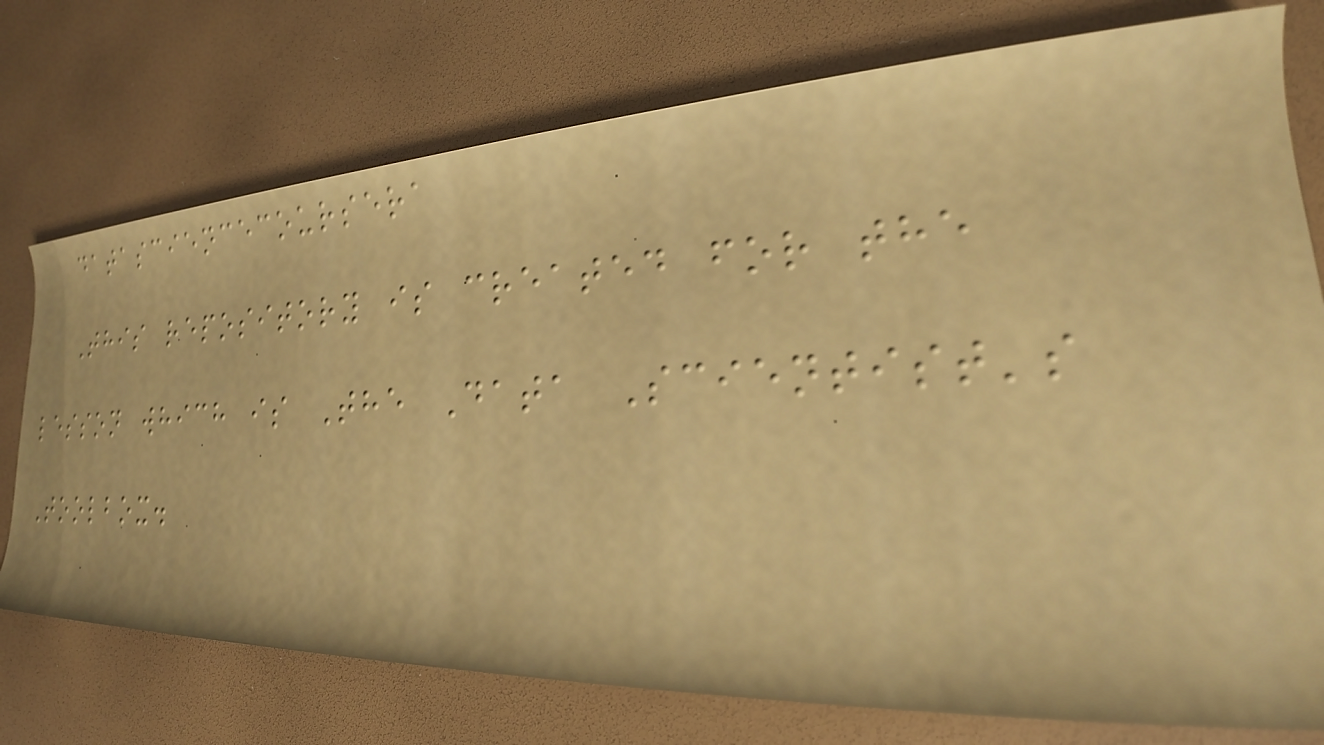datasciencecoursera
This repository is created for the
lesson which is The Data Scientist's
Toolbox.
